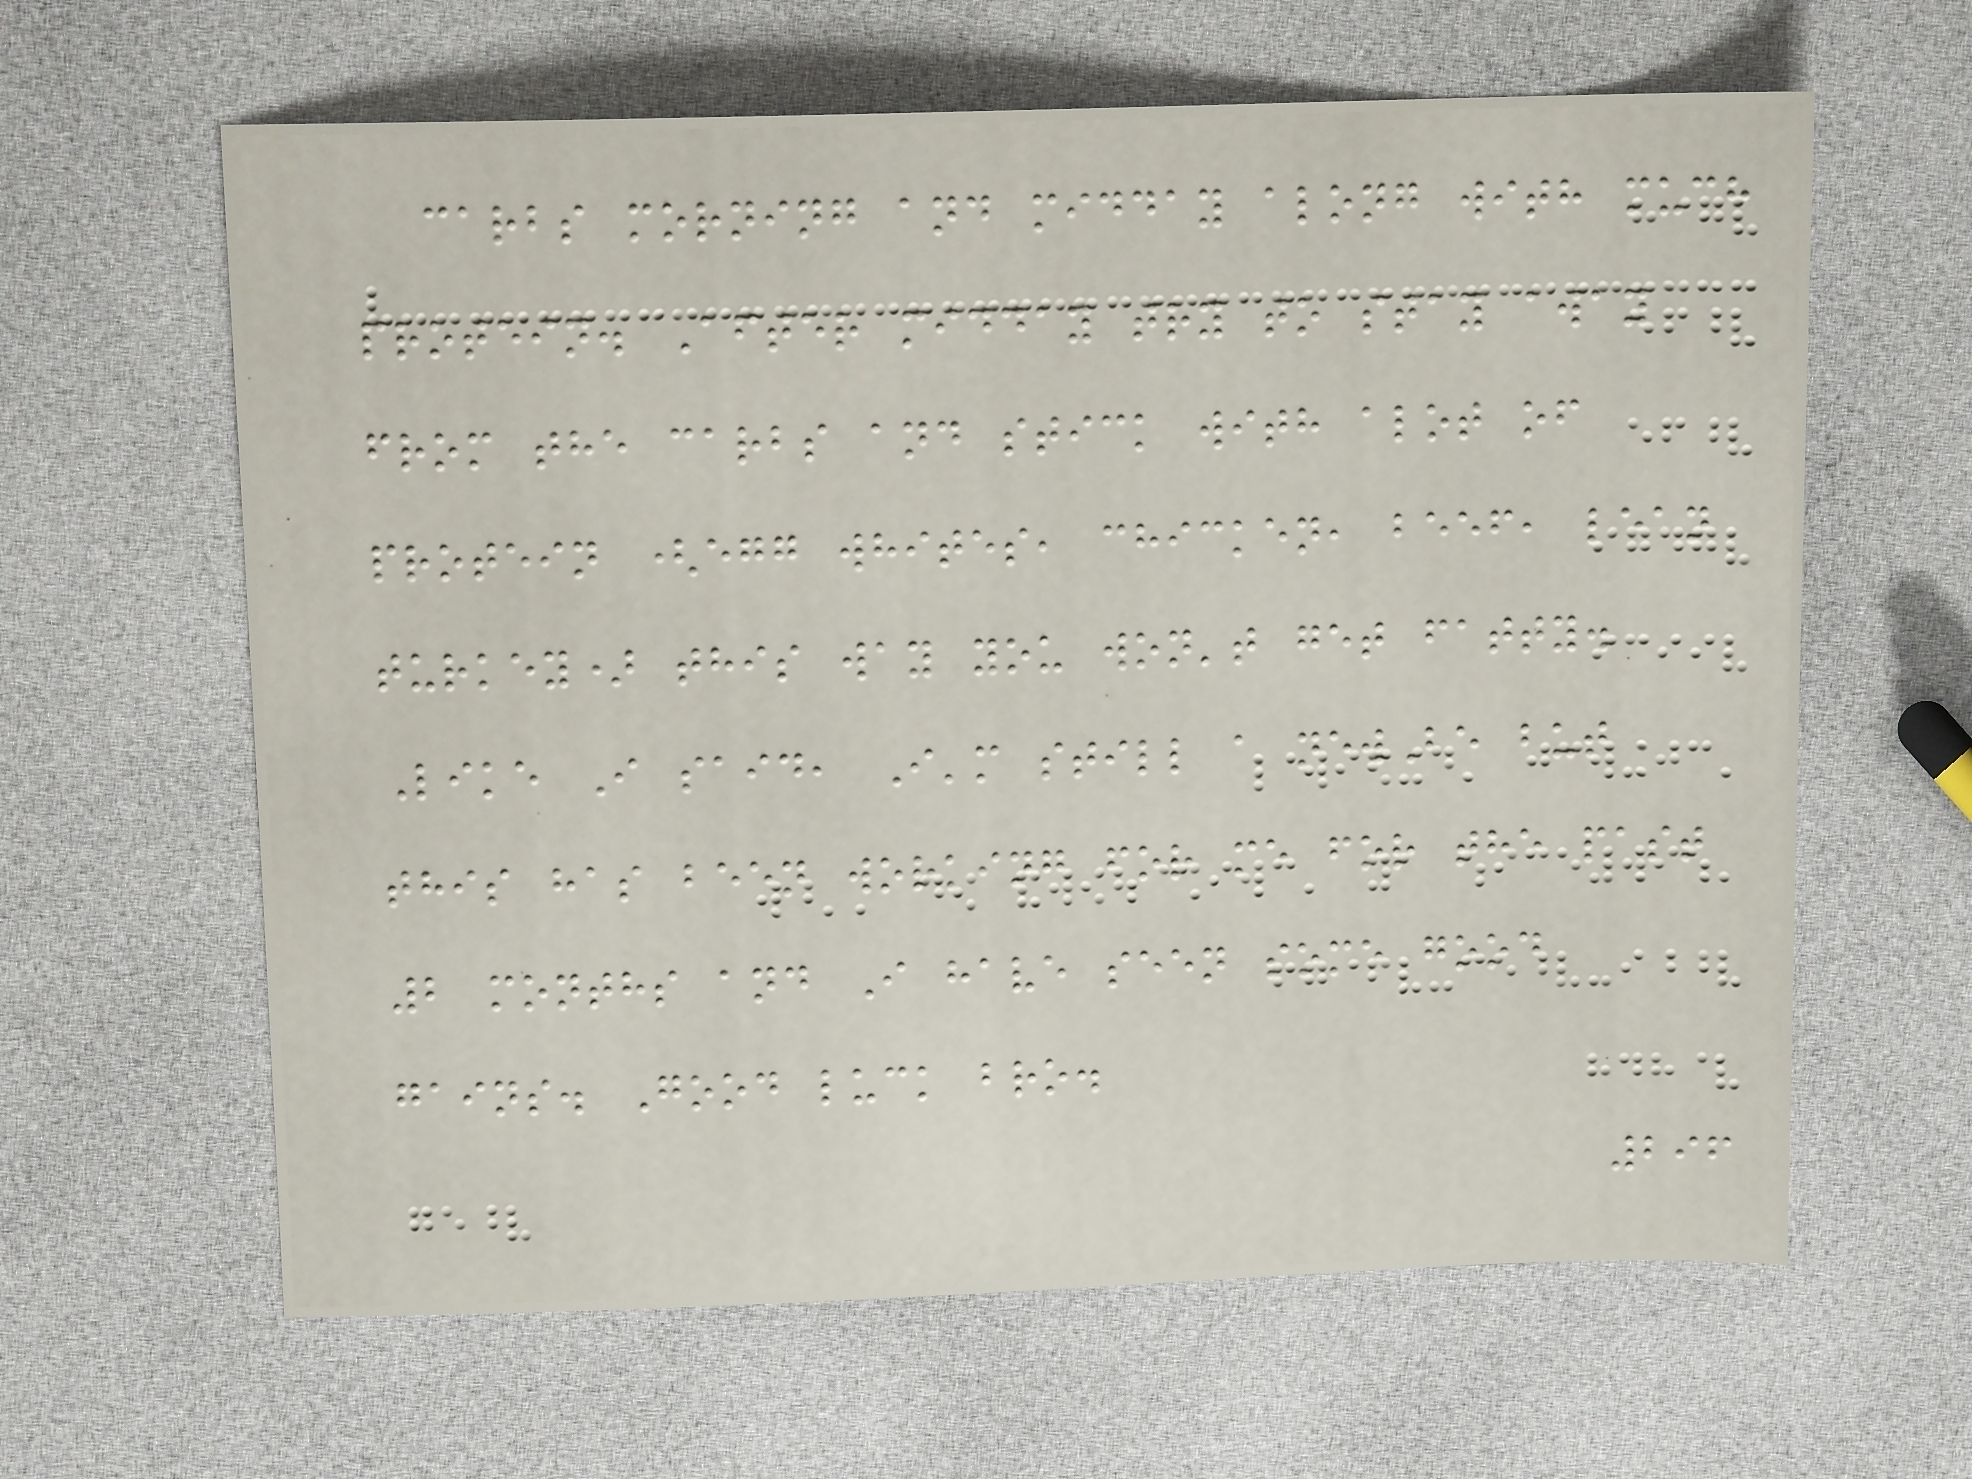carbs morning and midday along with much
protein. After midday try to stay away
from the carbs and stick with alot of
protein (egg whites, chicken, beef, lean
turkey) this way you won't get fatty.
Like I said, I'm still a newBe but
this has been working for me for the past
2 months and I have seen some good
gains. Good luck bro.
296
